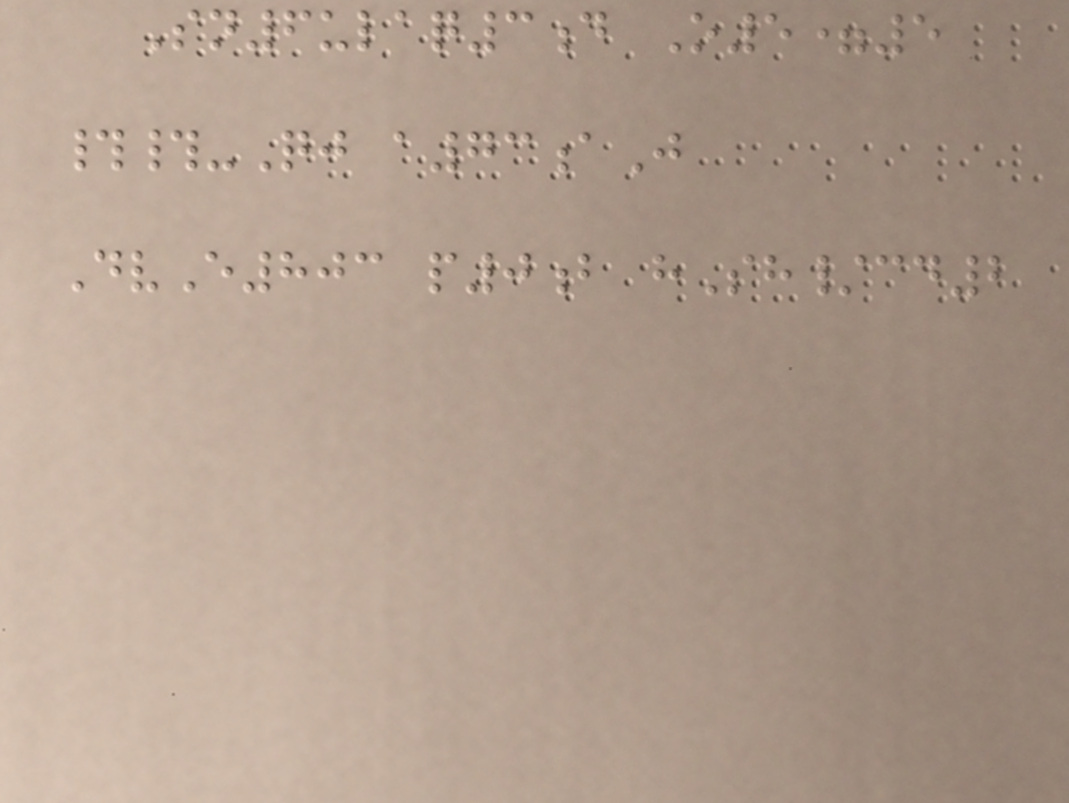Sn6ulaq3d O5=5
##-Qj a73aJ
DvE803 p0b hSh/cd2
